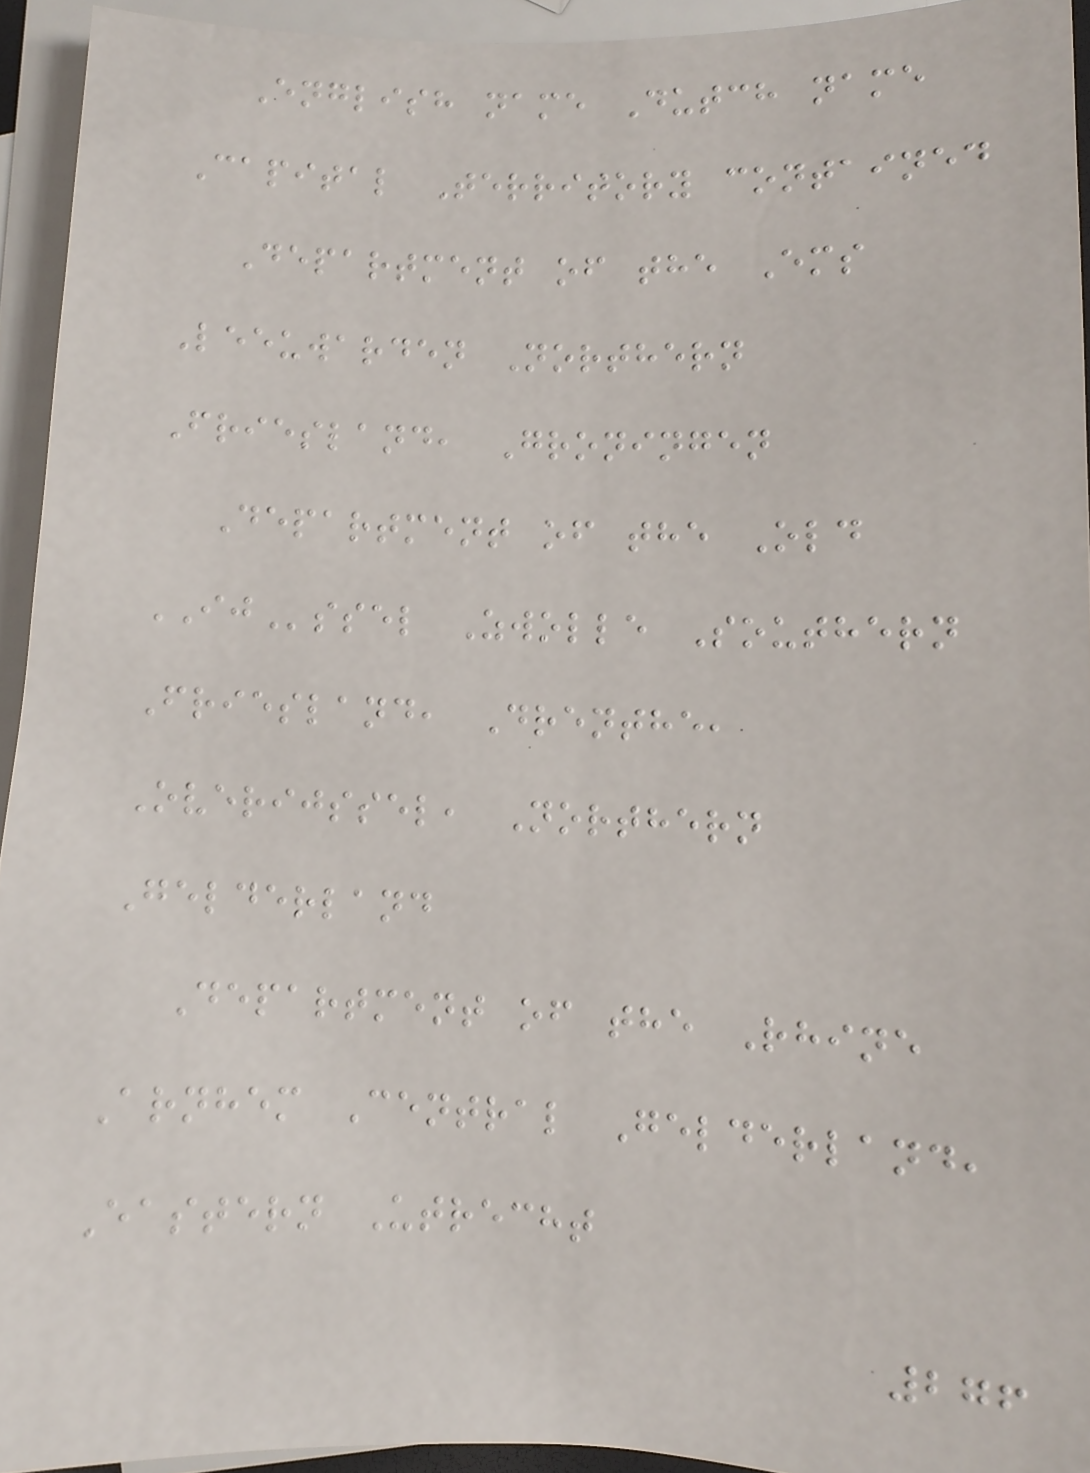English name Dutch name
Capital Territory contained
Department of the Ems
Leeuwarden Northern
Friesland, Groningen
Department of the Old
IJssel Zwolle Southern
Friesland, Drenthe,
Overijssel, Northern
Gelderland
Department of the Rhine
Arnhem Central Gelderland,
Eastern Utrecht
276
